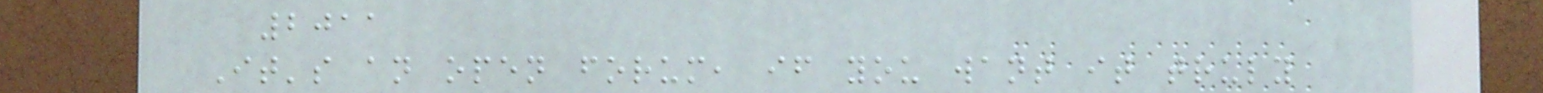2011
It's an open forum, if you want it truly
